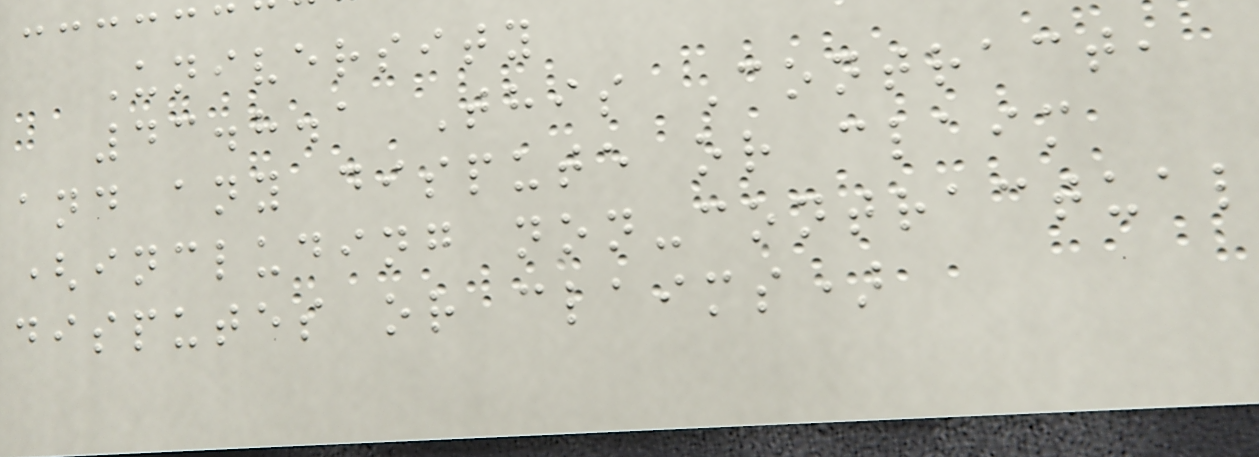University
43.8.1 This Contract,
and any dispute or claim
(including non-contractual
disputes or claims)
